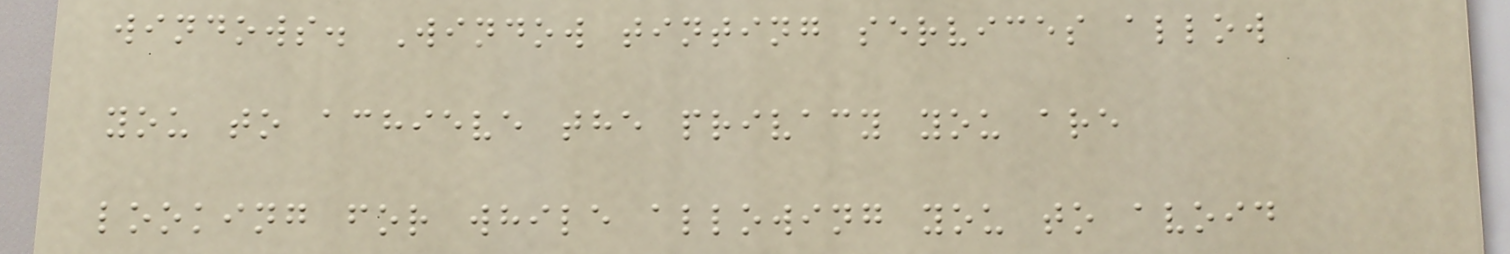windows. Window tinting services allow
you to achieve the privacy you are
looking for while allowing you to avoid
